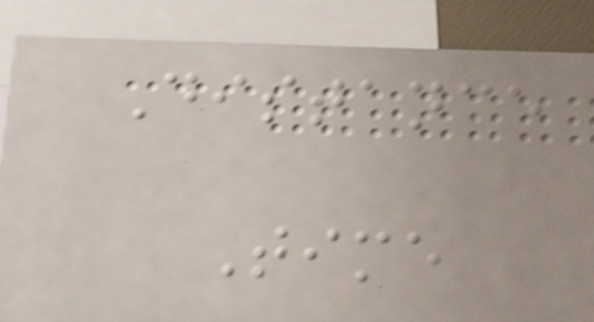Distance
Time
